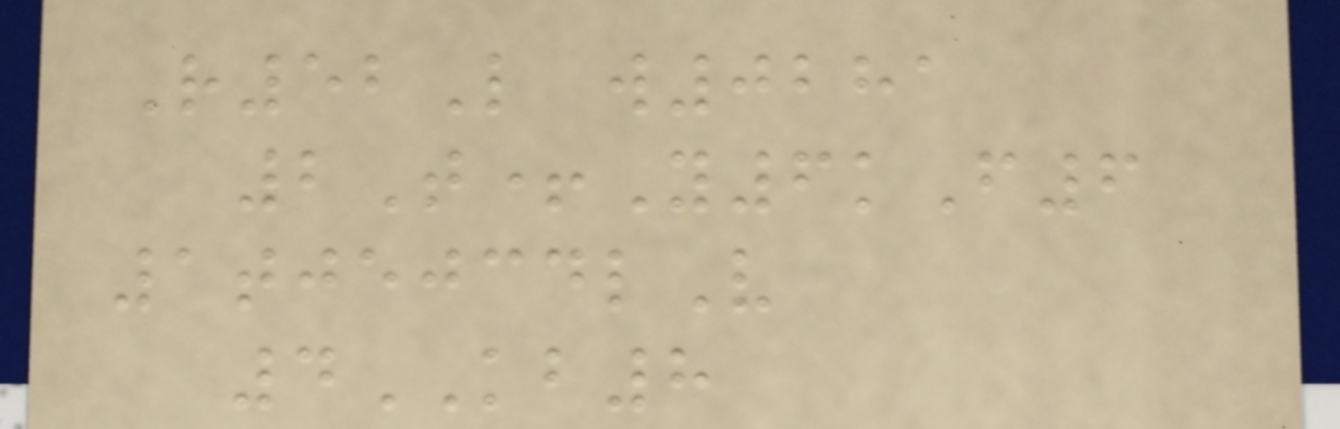R52L w0281
2T+Y6kF6
1tjejcdlV
4KB8
